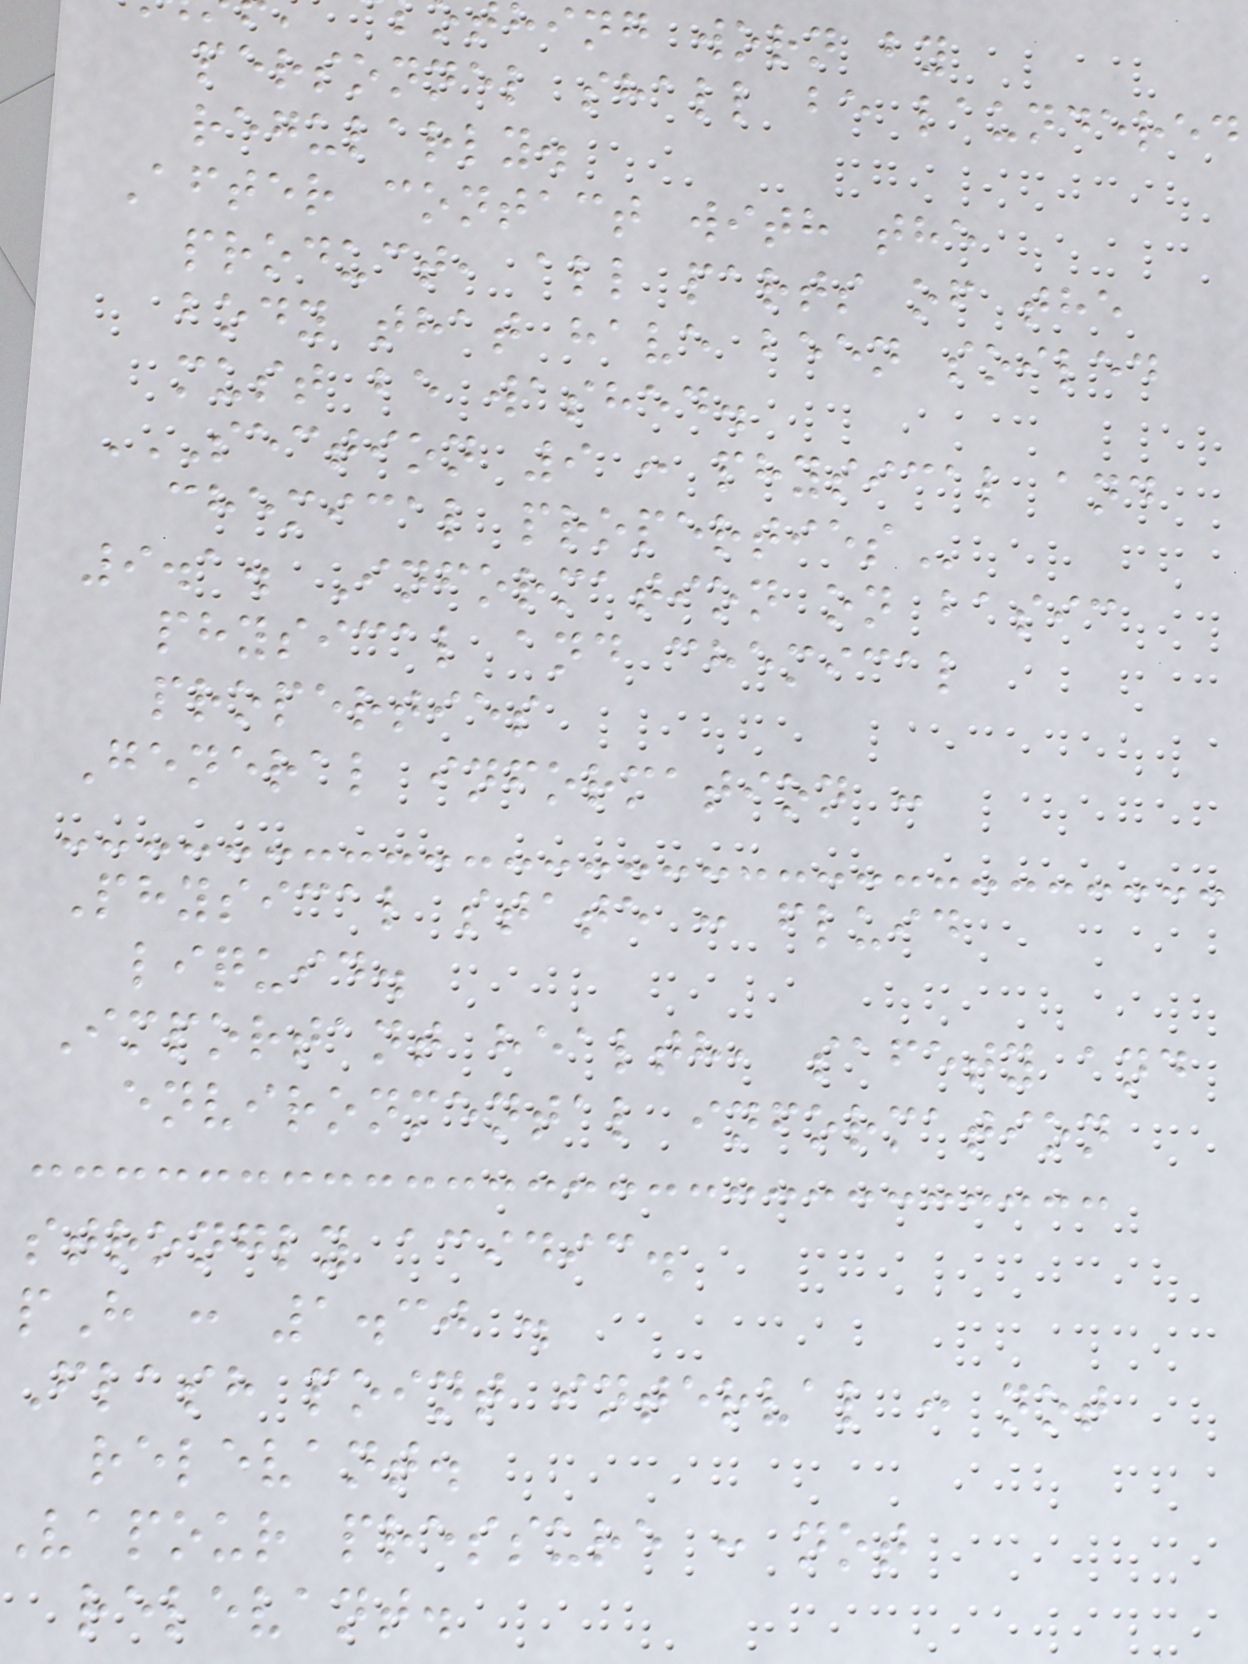hing worn by
personnel shall be laundered
regularly.
After contact with the
product, all parts of the
body that have been soiled
must be washed.
SECTION 9 : PHYSICAL AND
chemical
9.1. Information on basic
physical and chemical
properties
General information :
Physical state : fluid
liquid.
Important health, safety and
environmental information
strongly acidic.
pH : 1.30 .
Flash point interval : not
relevant.
vapour pressure : not
relevant.
